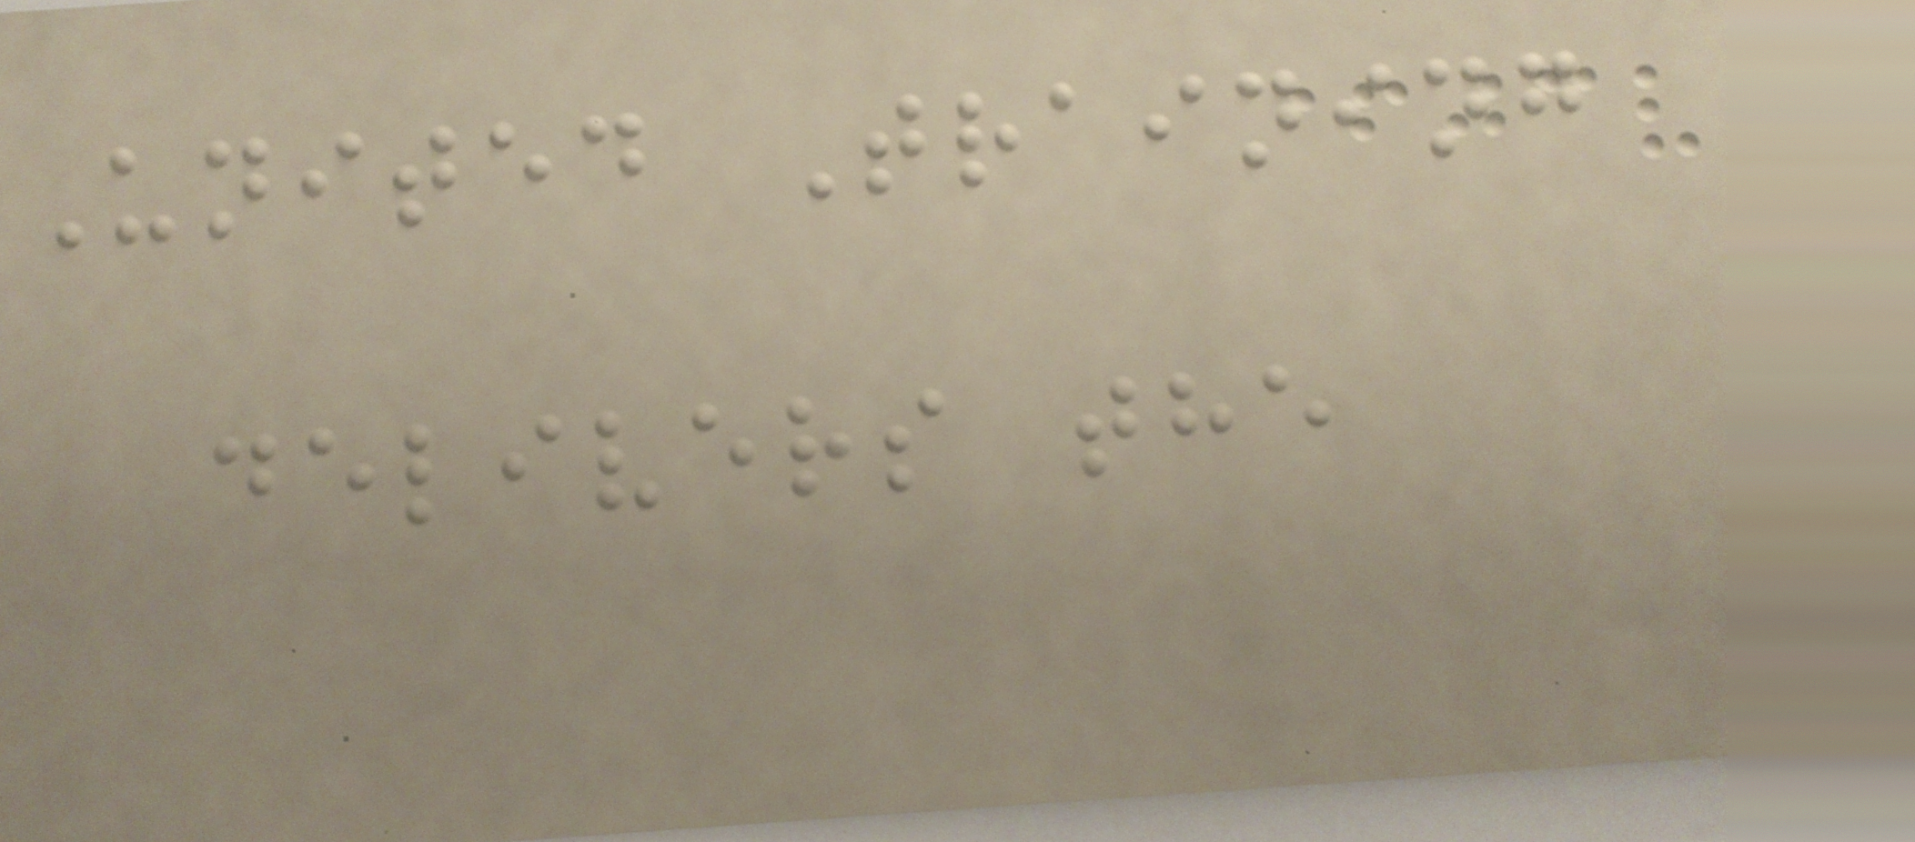United Training
delivers the
